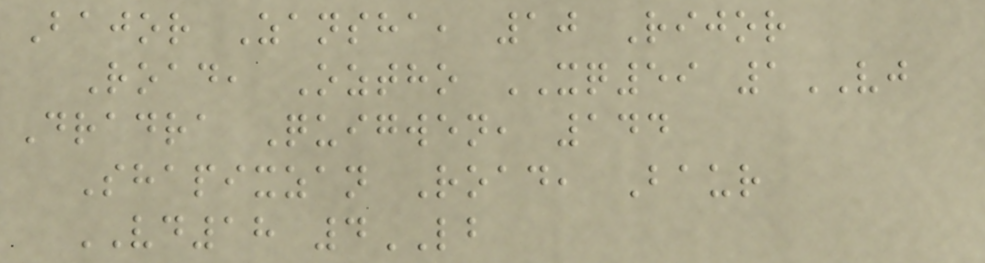Bajor Zansha, 10 Rijor
Road, Oztho XQ59 1VJ
Dradra Quigwen, 144
Shapixzan Road, Baur
VD18 4LB
